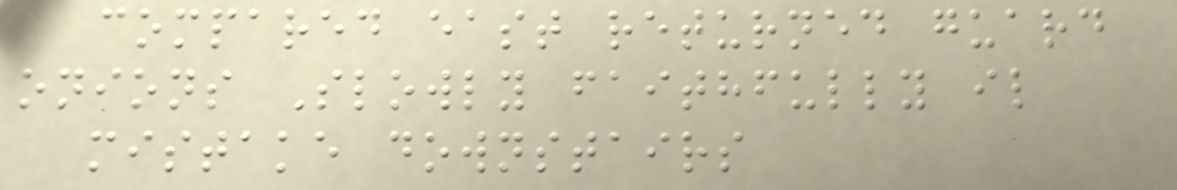compared east returned guard
onions Slowly faithfully il
mistake downstairs
